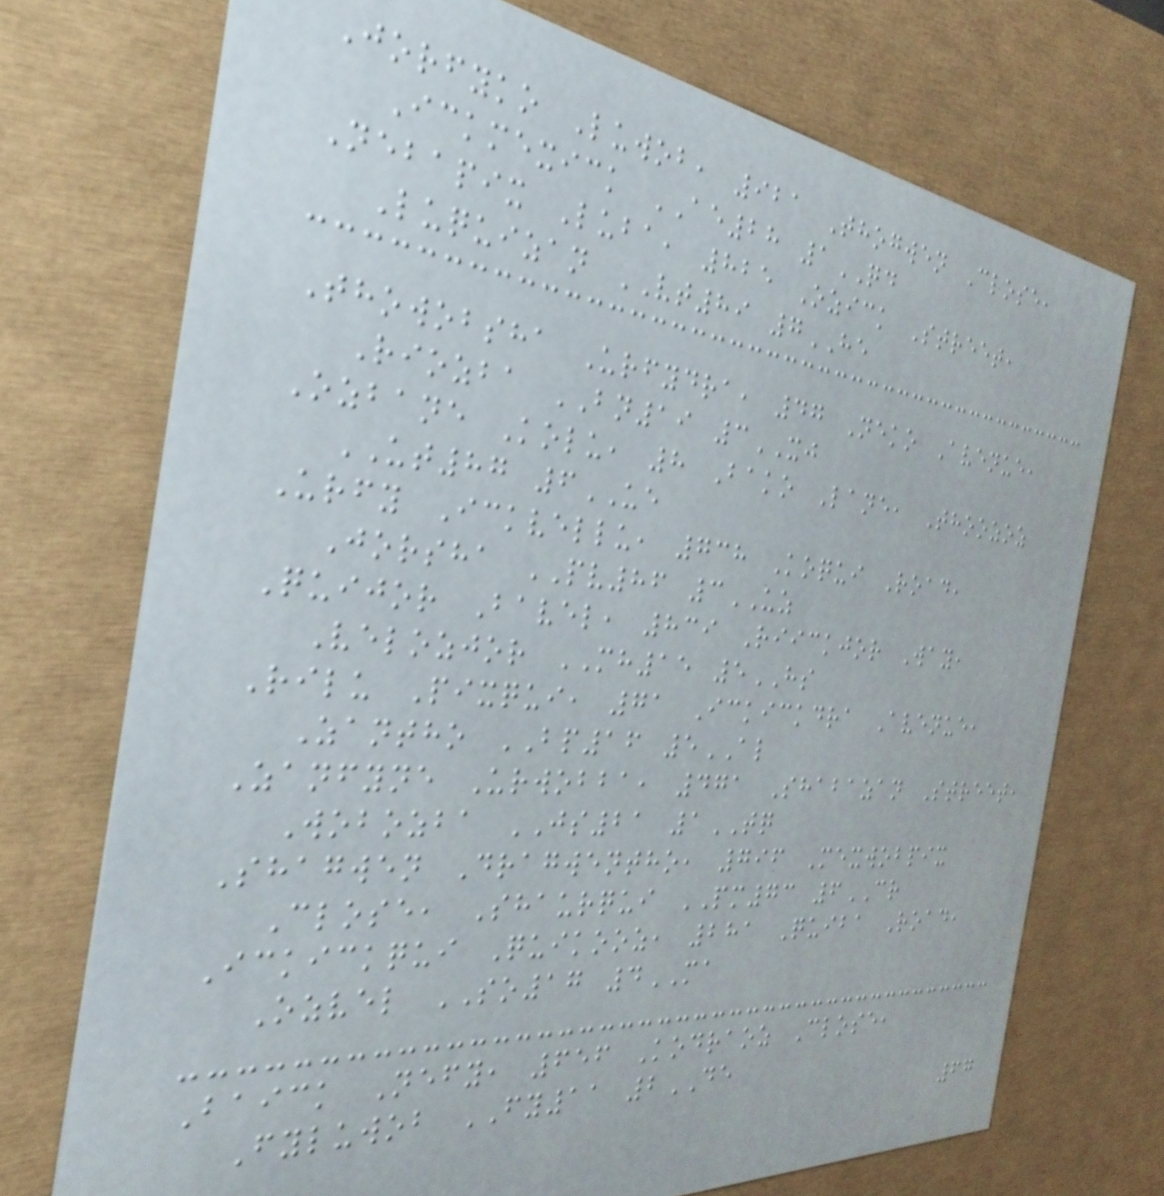Jorfyko Luwob, 921 Thogwen Close,
Ickmexick AE28 1QD
Nebapix Luba, 825 Ozick Street,
Luquizan VT89 7HE
Thowobsha Urfydra, 47 Neko Avenue,
Riozba BN19 3XJ
Ozbane Kolu, 8 Bako Lane, Thoozoz
UT87 6UE
Urfy Ickvellu, 738 Koqui Road,
Jorsha PV86 3UZ
Quijor Bavel, 839 Riickjor Way,
Velozjor MH15 5HS
Rilu Pixqui, 71 Ickickdra Avenue,
Zantho BP16 5AL
Zanfyne Urwobba, 471 Shabazan Street,
Wobozba JS21 1TQ
Shagwen Dragwentho, 796 Mexwobpix
Close, Shaurqui PM73 6CR
Ickickqui Quikooz, 281 Quiba Road,
Ozvel SO17 4MA
Baick Nefy, 656 Kodraoz Close,
Fyluwob FY11 2DE
67
